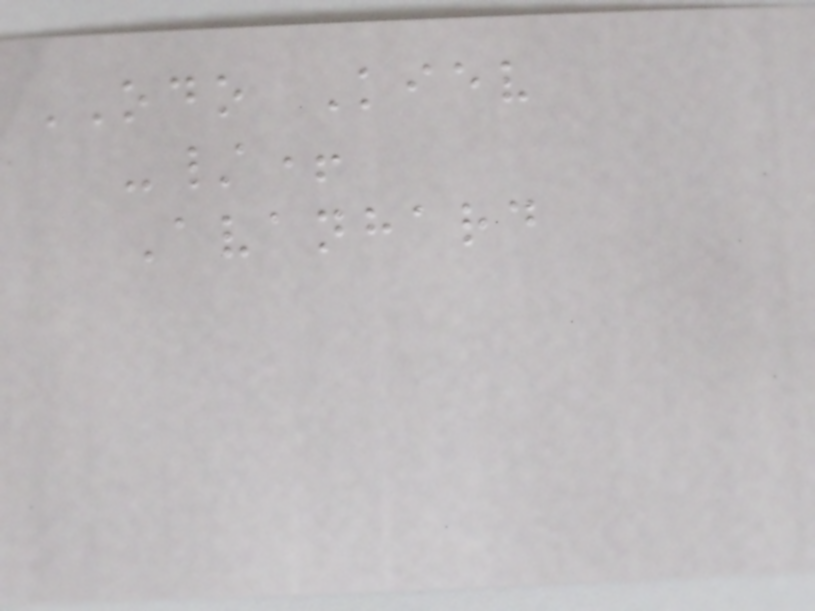ODO Kiev
-/+
Avanhard
